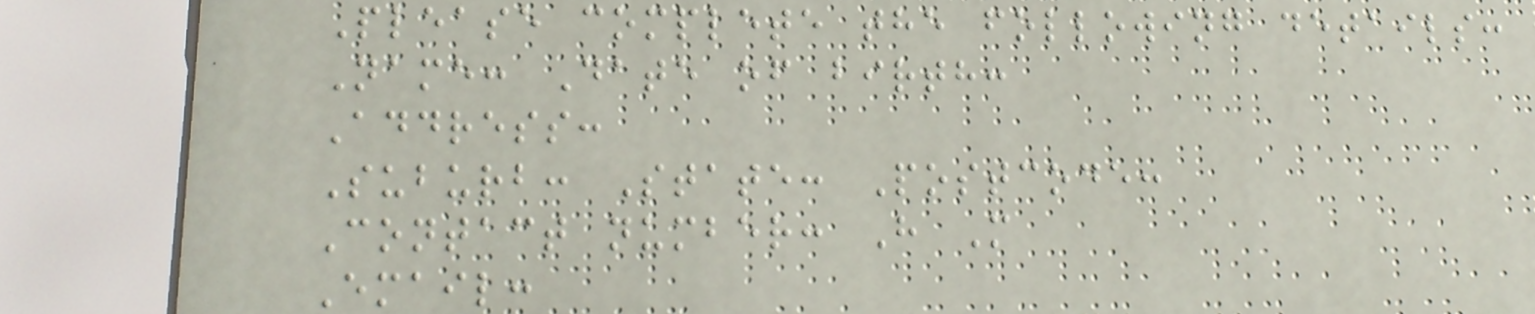Please complete the following details:
Name: Date of birth:
Address:
Suburb: State: Postcode:
Contact number: H M
Email:
